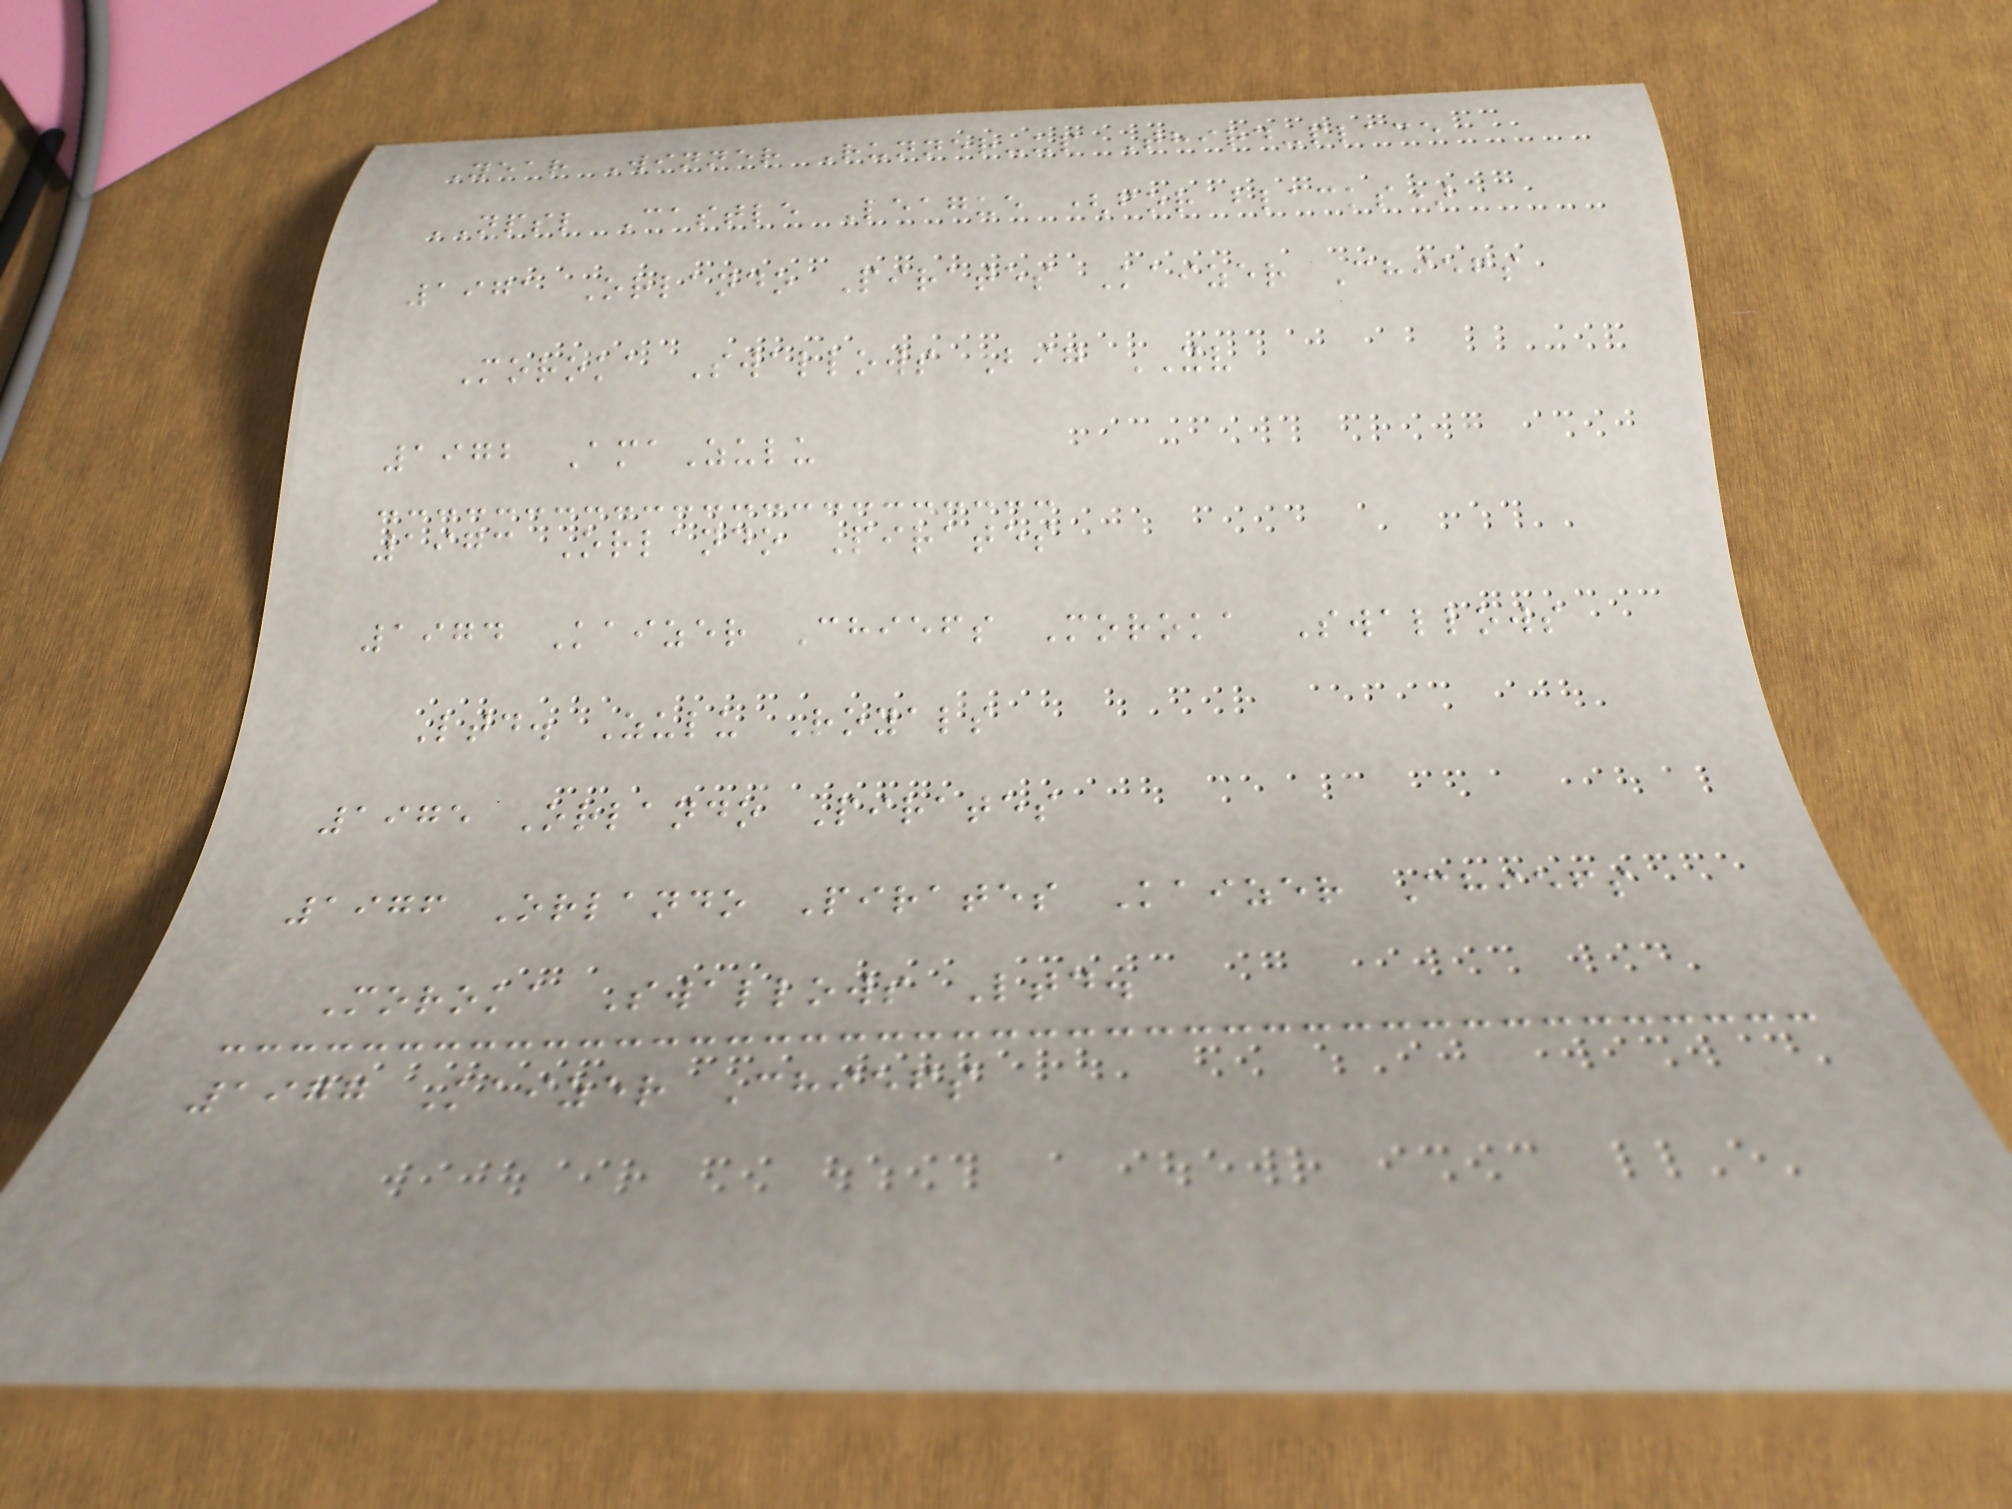Year Winner Runner-up Third-place
NPSL Castle League (for blacks)
1971 Orlando Pirates Kaizer Chiefs
Moroka Swallows Big XV
1972 AmaZulu
1973 Orlando Pirates
1974 Kaizer Chiefs Moroka Swallows
Ltd. Zulu Royals
1975 Orlando Pirates
1976 Orlando Pirates Kaizer Chiefs
Moroka Swallows Ltd.
1977 Kaizer Chiefs
